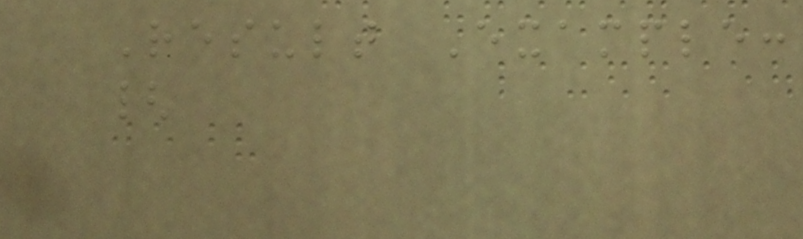Result Example:
{
